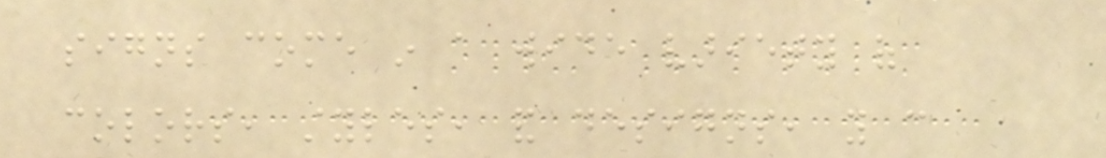signs come in a wide variety of
colors, styles, and designs, you can
